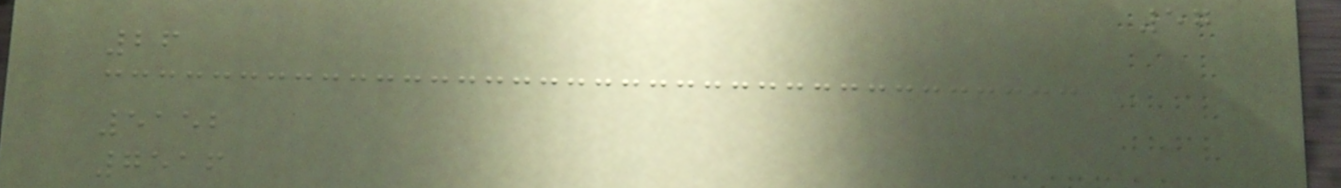57
26
5152
7516
